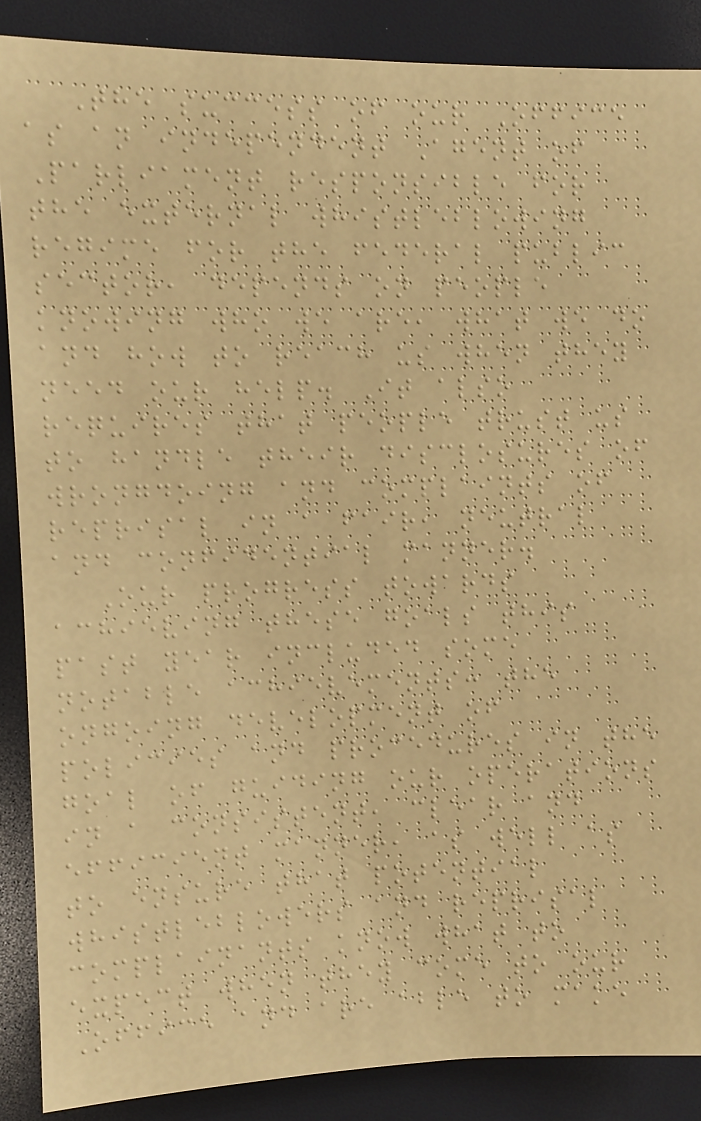The success of our Office
as an independent Agent of
Parliament responsible for
the external whistleblowing
regime for the federal public
sector, depends on people
knowing who we are, what we do
and how to reach us when they
need our help. It also
requires that people trust us
to handle their disclosures of
wrongdoing and complaints of
reprisal in a fair, neutral
and confidential manner.
Our progress towards
achieving these goals this
past year included some
notable achievements: the
ongoing development of
policies and procedures in the
goal of guiding our operations
in a consistent, clear and
efficient manner, as well as
to ensure that potential
whistleblowers and reprisal
complainants know what to
expect when they come to our
Office and are able to make
